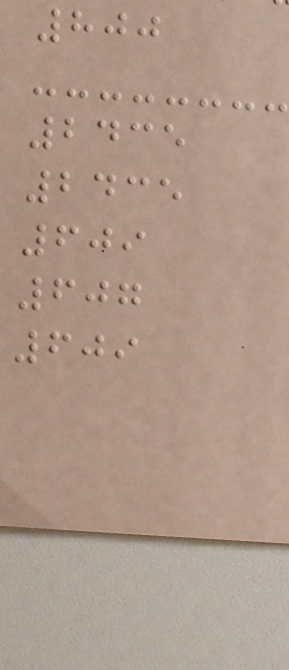800
2435
2435
609
607
609
